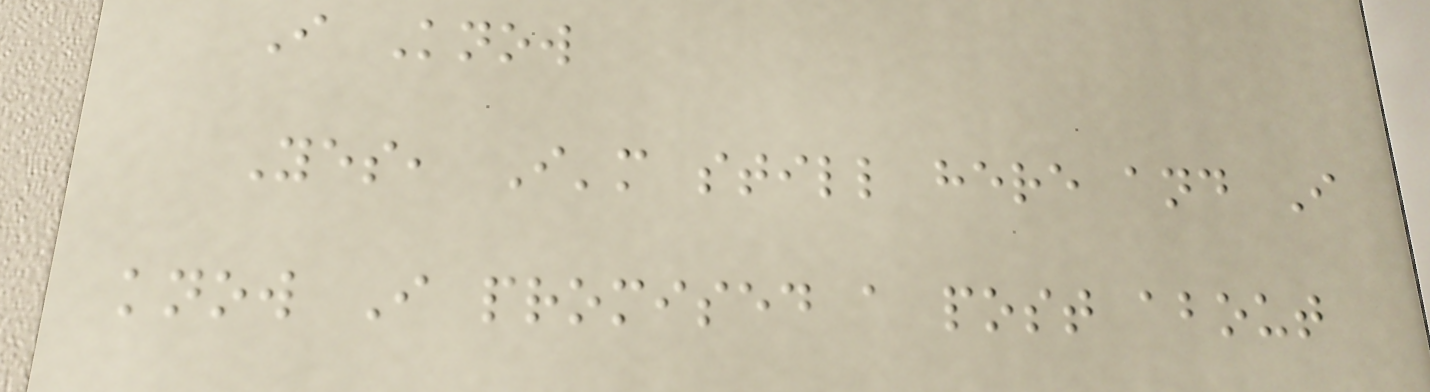I Know
Yes, I'm still here and I
know I promised a post about
